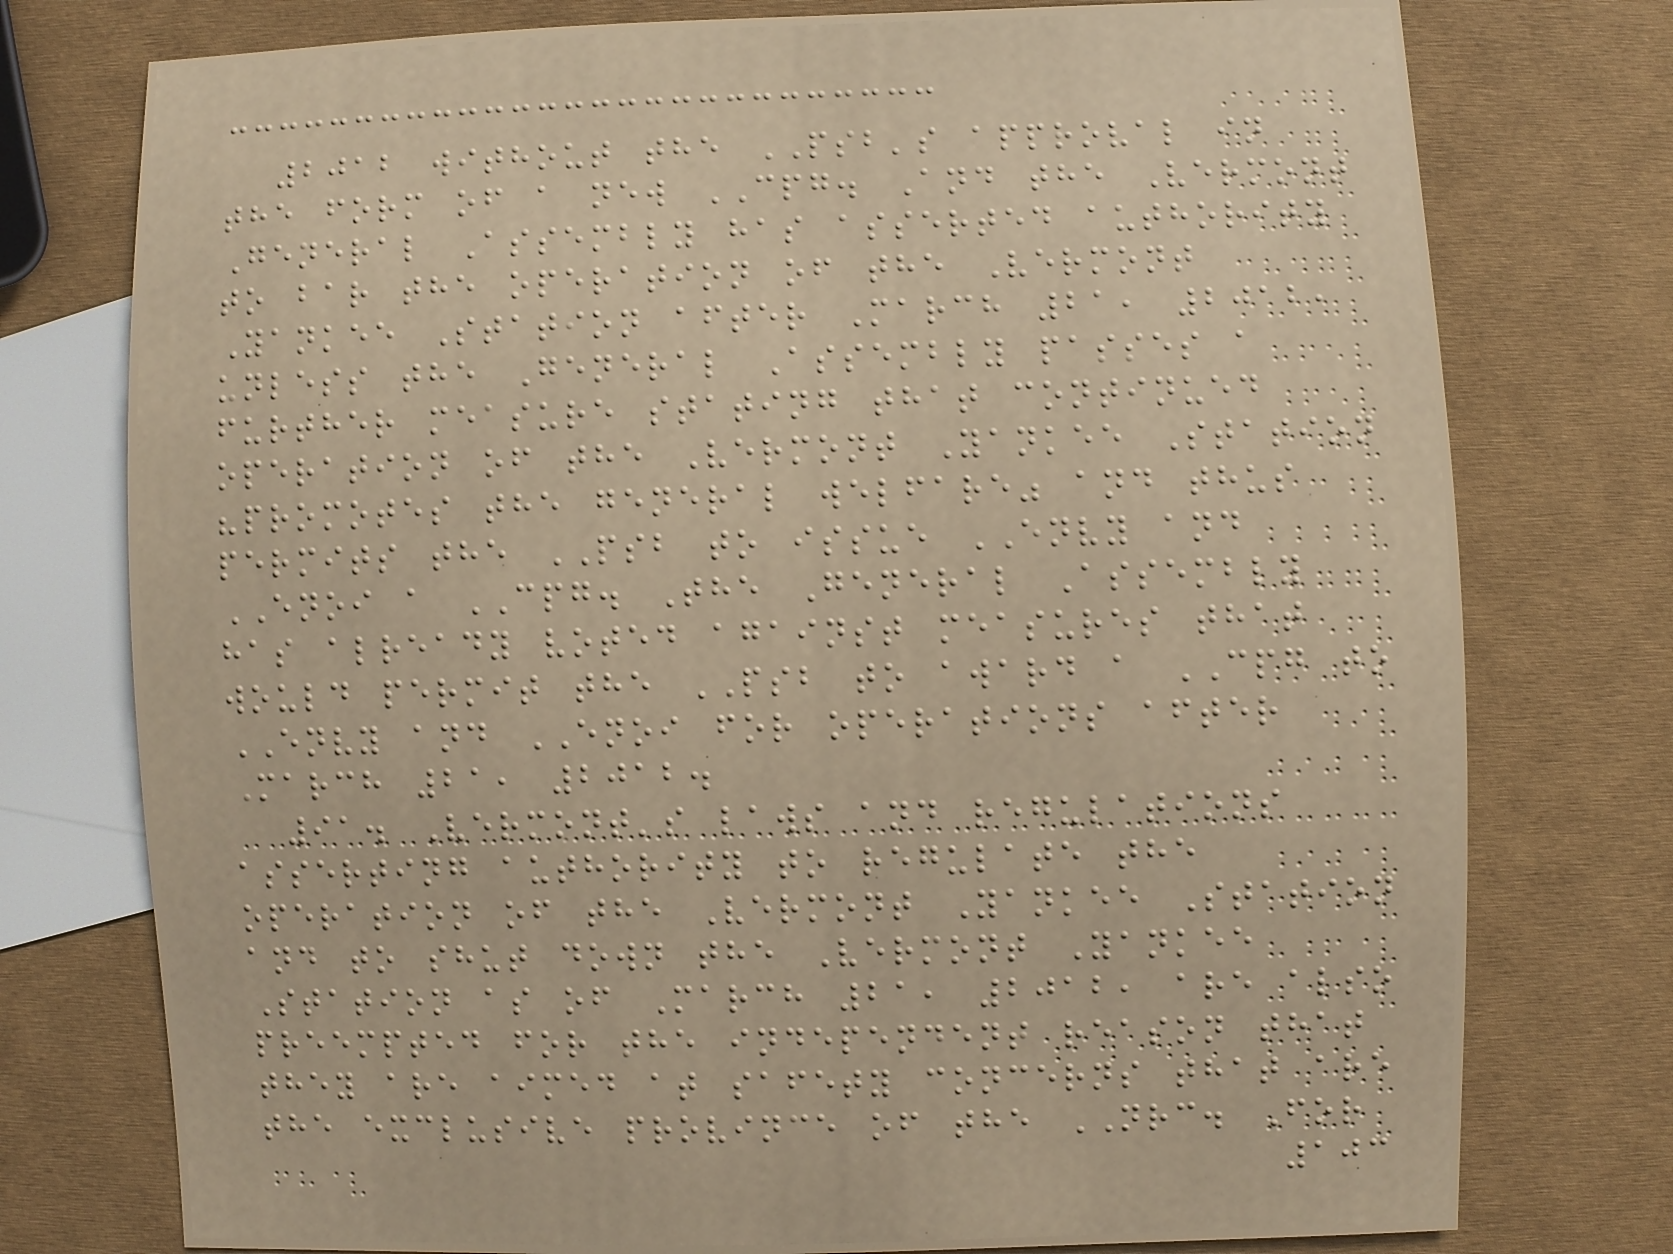2012 without the PSB's approval in
the form of a new CPG. And the Vermont
General Assembly has asserted authority
to bar the operation of the Vermont
Yankee Station after March 21, 2012,
unless the General Assembly passes a
further measure stating that continued
operation of the Vermont Yankee Station
"promotes the general welfare" and thus
permits the PSB to issue ENVY and
ENOI a CPG. The General Assembly
has already voted against measures that
would permit the PSB to award a CPG to
ENVY and ENOI for operations after
March 21, 2012.
91. Vermont's laws and regulations
asserting authority to regulate the
operation of the Vermont Yankee Station
and to shut down the Vermont Yankee
Station as of March 21, 2012, are also
preempted for the independent reason that
they are aimed at safety concerns that are
the exclusive province of the NRC. For
103
